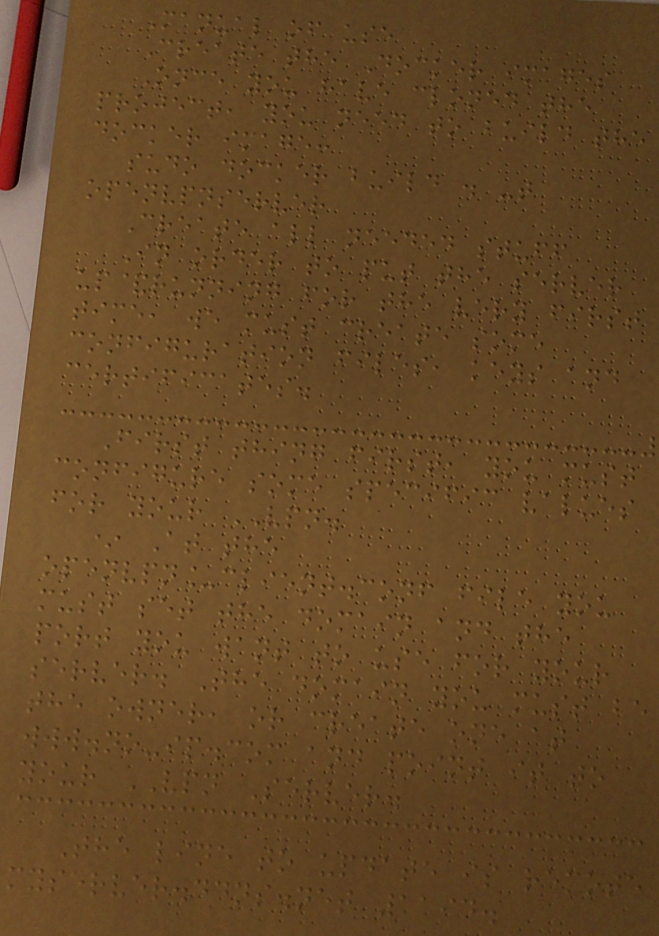Manual of use
Create the Docker images
Once you have cloned the
project, you need to build the
docker image:
sudo docker build . -t
openvpnserver
Create all needed stuff
In order to put the server
up&running for the very first
time, we must create some
configuration files, keys and
certificates.
First thing first, you must
configure some specific values
for your VPN.
* At the
openvpn_client.conf file you
must set the domain and the
port you want to use for your
server. The domain you must be
the owner, or create one at
www.no-ip.com and point it to
your VPN Server.
The line to update is remote
myserver.ddns.net 1194.
